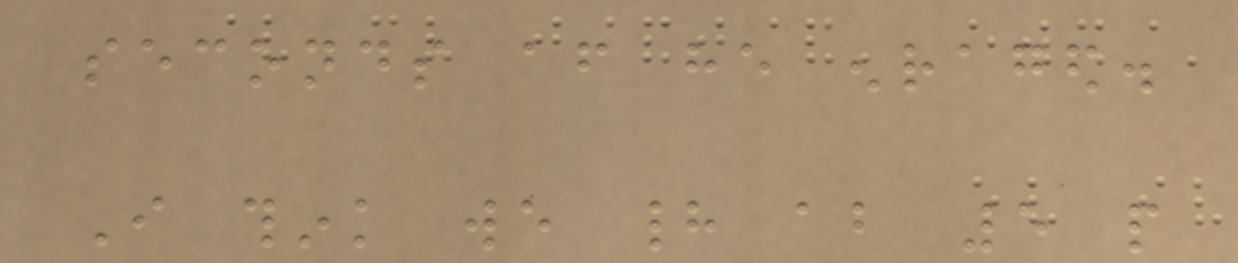seconds after he enraged.
I think we had about 5 people
